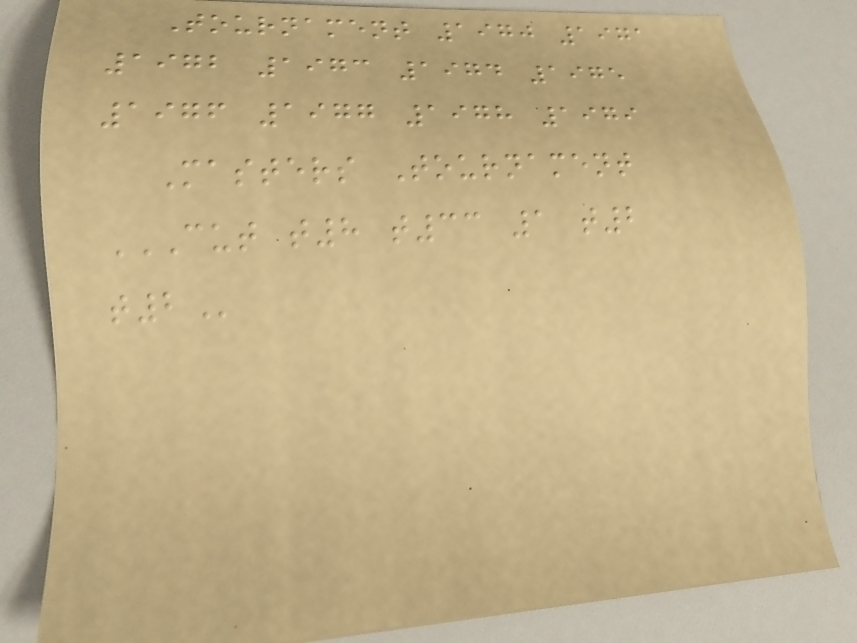Tournament 1970 1971
1972 1973 1974 1975
1976 1977 1978 1979
Masters Tournament
CUT T8 T33 1 T2
T2
